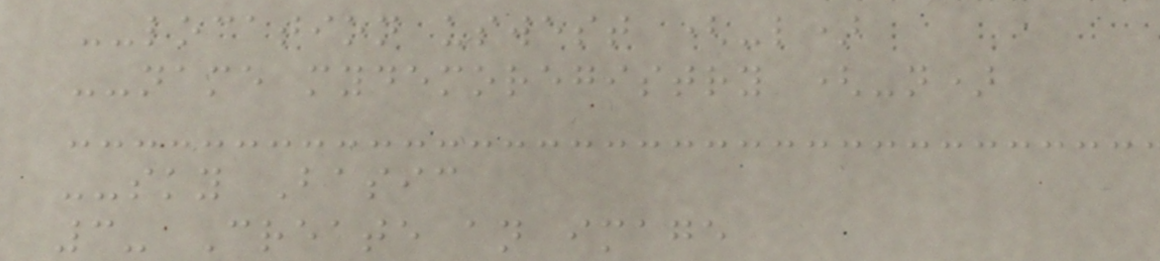--location uswest (-l)
--name mydemoregistry (-n)
--sky Basic
3- Create an image
